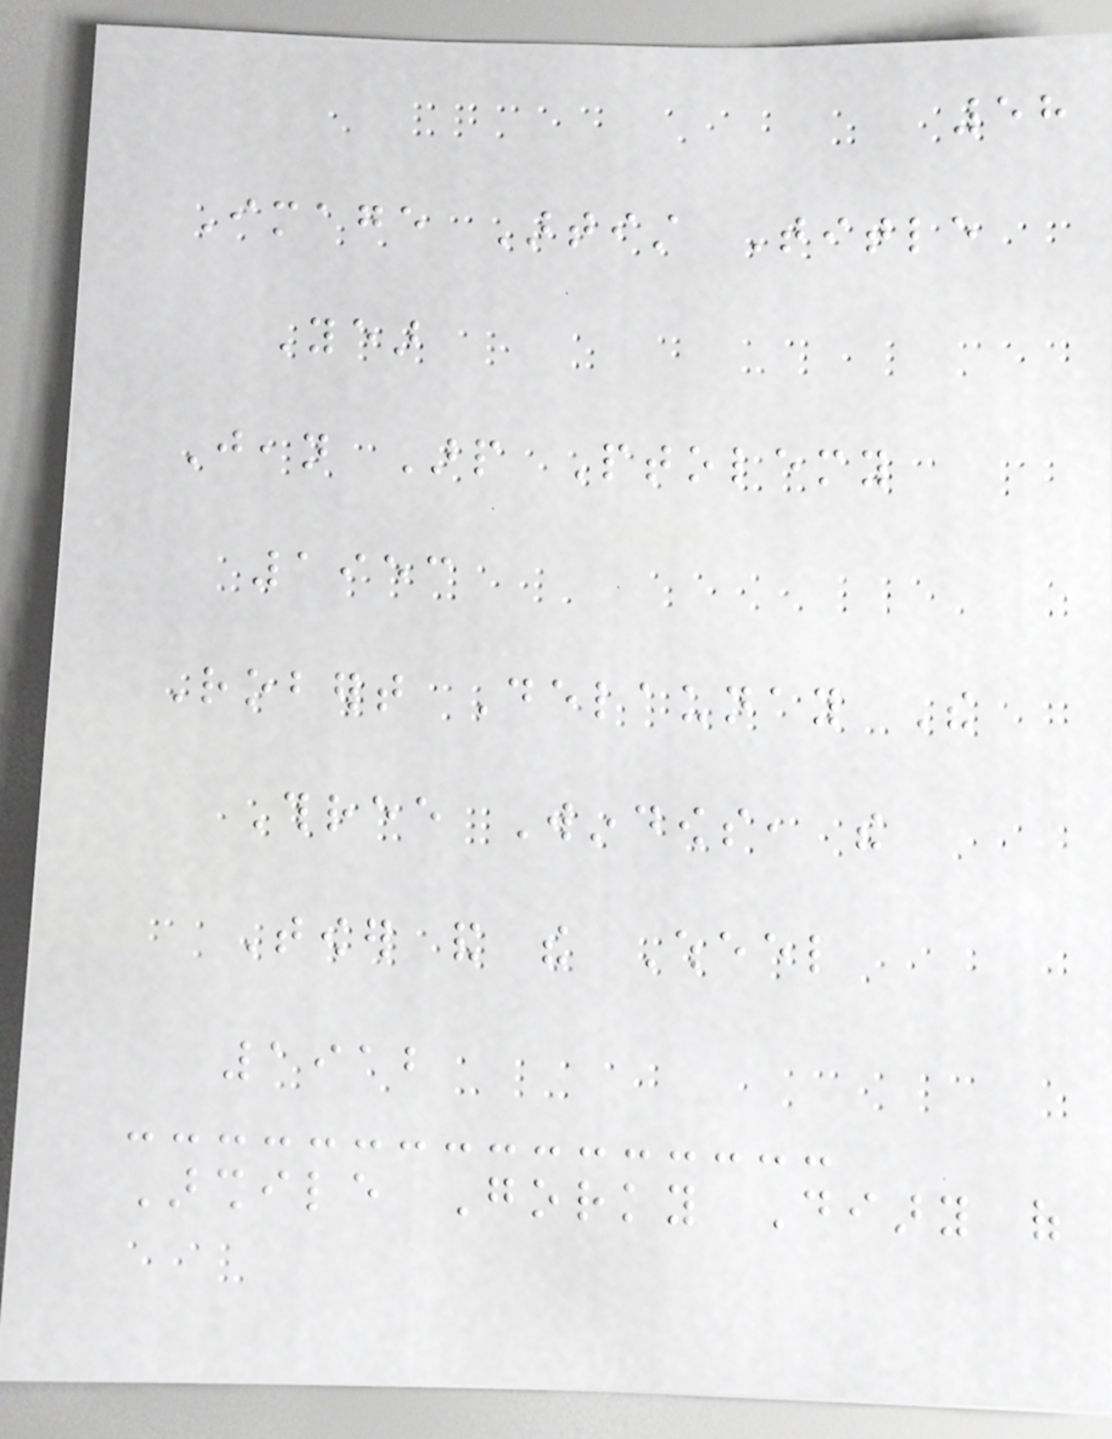58
Image Artist Title
Year
Jean Arp Ptolemy
1953
Robert Delaunay The
Three Windows, the
Tower and the Wheel
1912
Arshile Gorky Diary of
